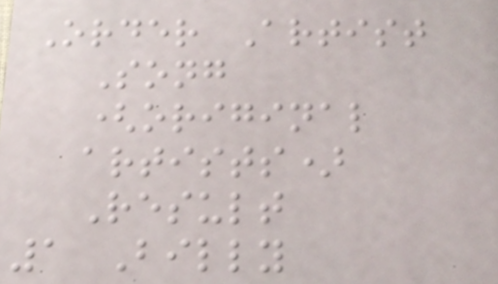Order Artist
Song
(original
artists)
Result
1 Billy
